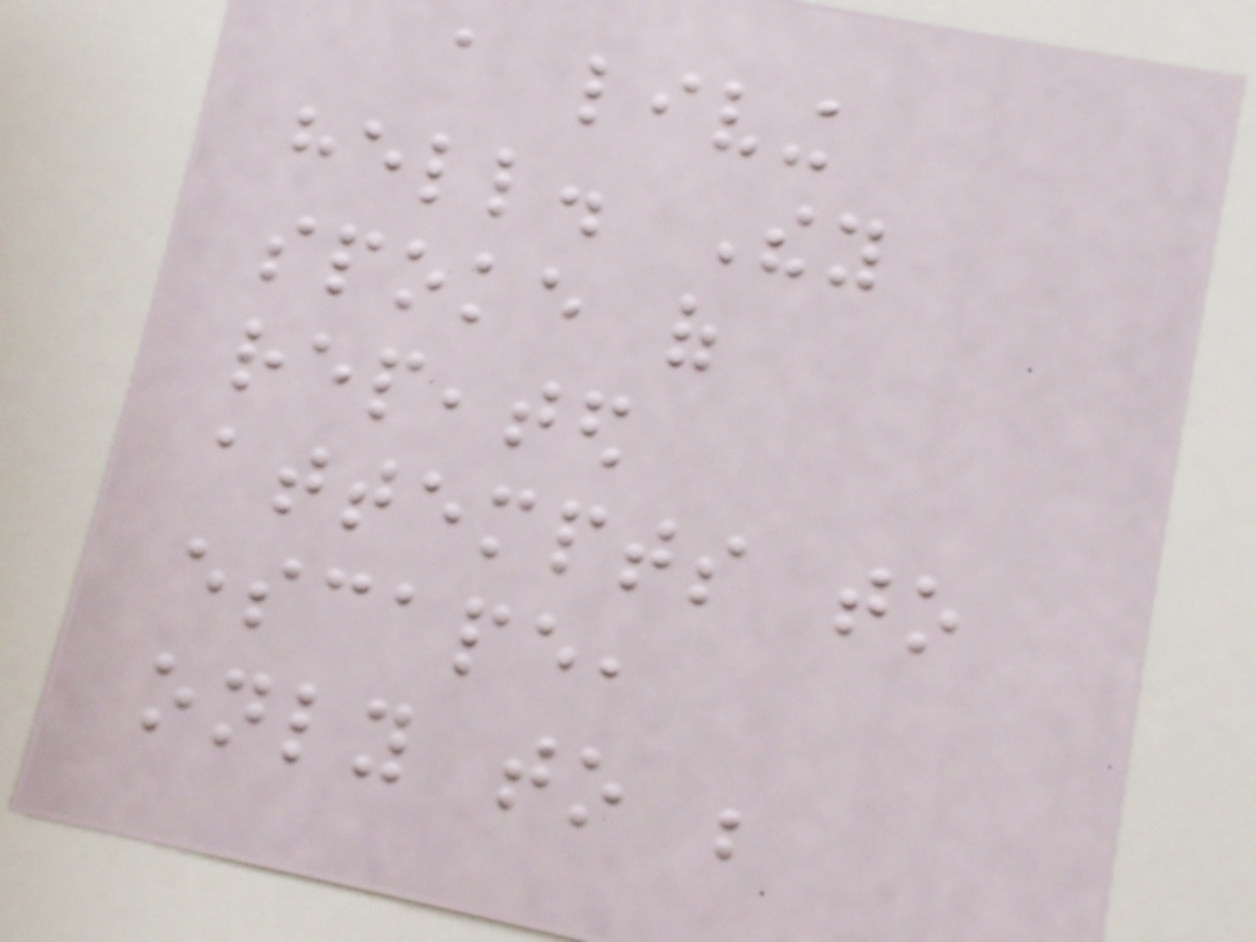a living
hell. They
spoke of
repeated
attempts to
escape,
only to be
